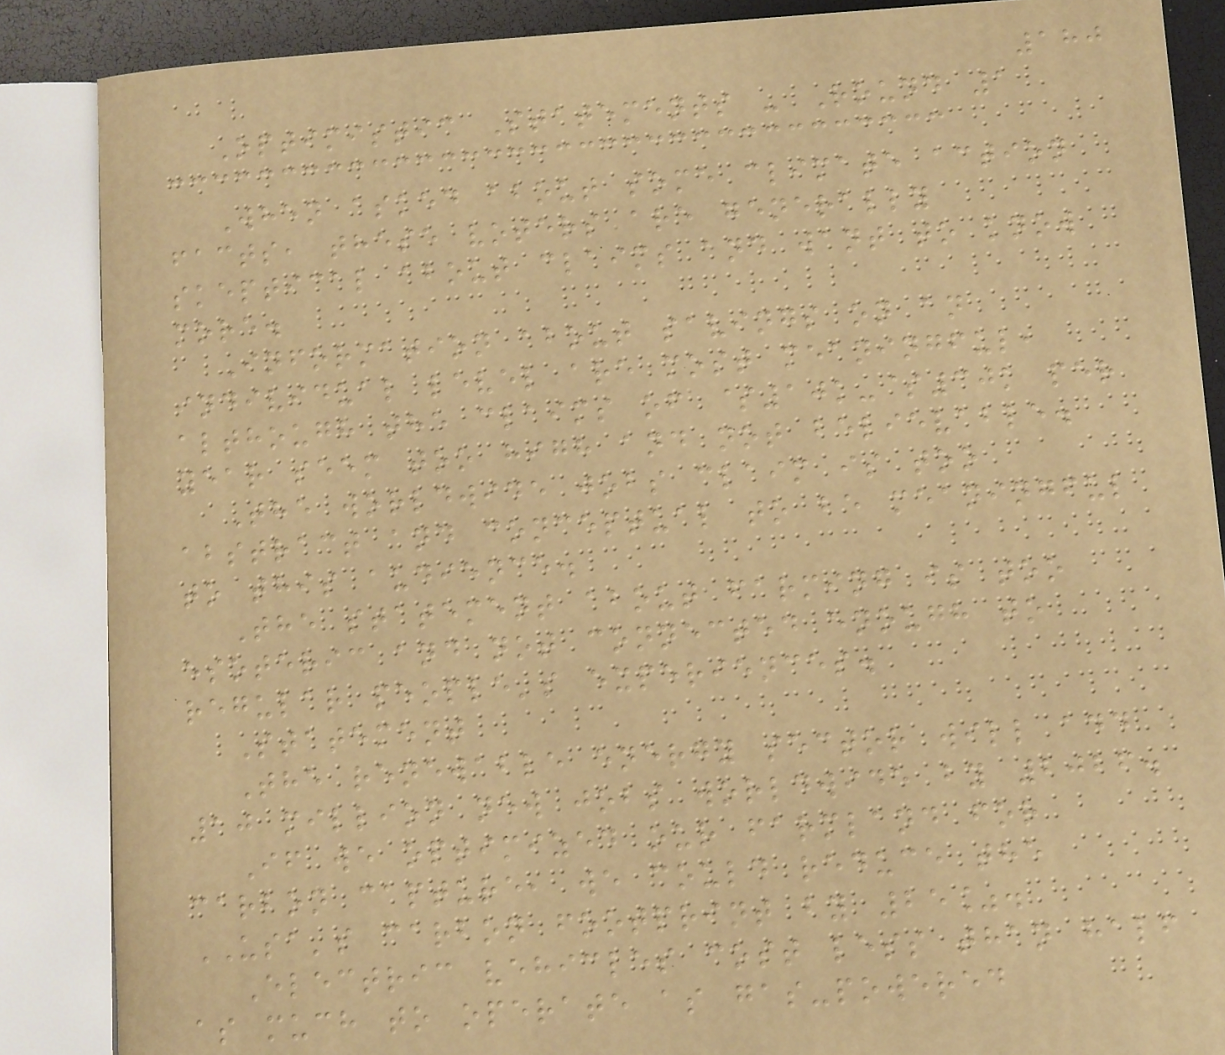180
Optimistic Statements - Round 1
When asked about some climate action
facts, these voters are generally
skeptical about claims and want to know
more.
Information about savings on an
individual level are most meaningful,
although the claims of $10k-$30k per
year seem too high and not believable.
The worldwide jobs claim is too
abstract and conceptual to be meaningful
to this audience.
The statement about farming is too
esoteric and not connected enough to
regular people's experiences.
Statement
The renewable energy sector will add
10 million new jobs worldwide by 2026.
If we optimized our farmland for
carbon capture, we could reduce the
USA's carbon footprint by 25%.
Electric vehicles cost less than half
as much to operate as gas-powered
